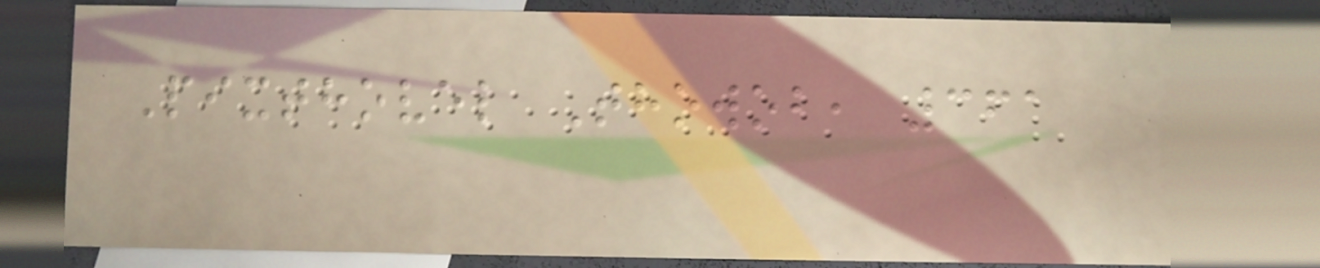Pixthovel Thowob, 361
